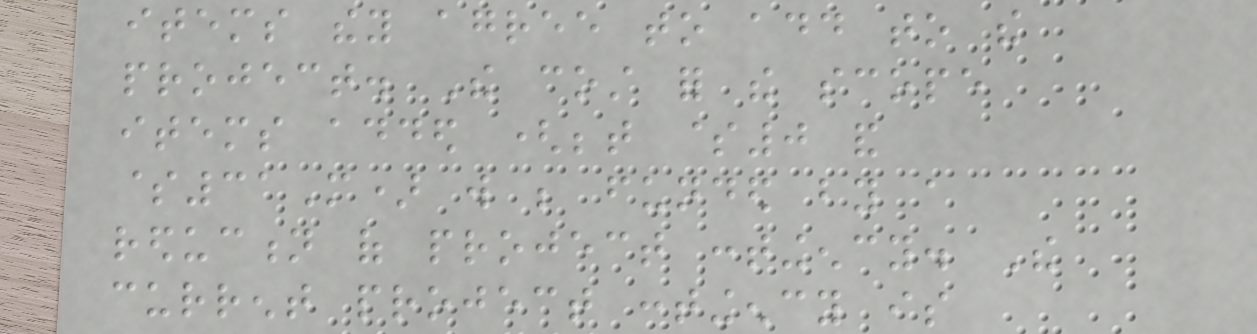items they agree to add to the
project. The cost for the scope
items added (between $0 and
$31M) will be funded by a
reduction of project contingency. The
current project contingency is
